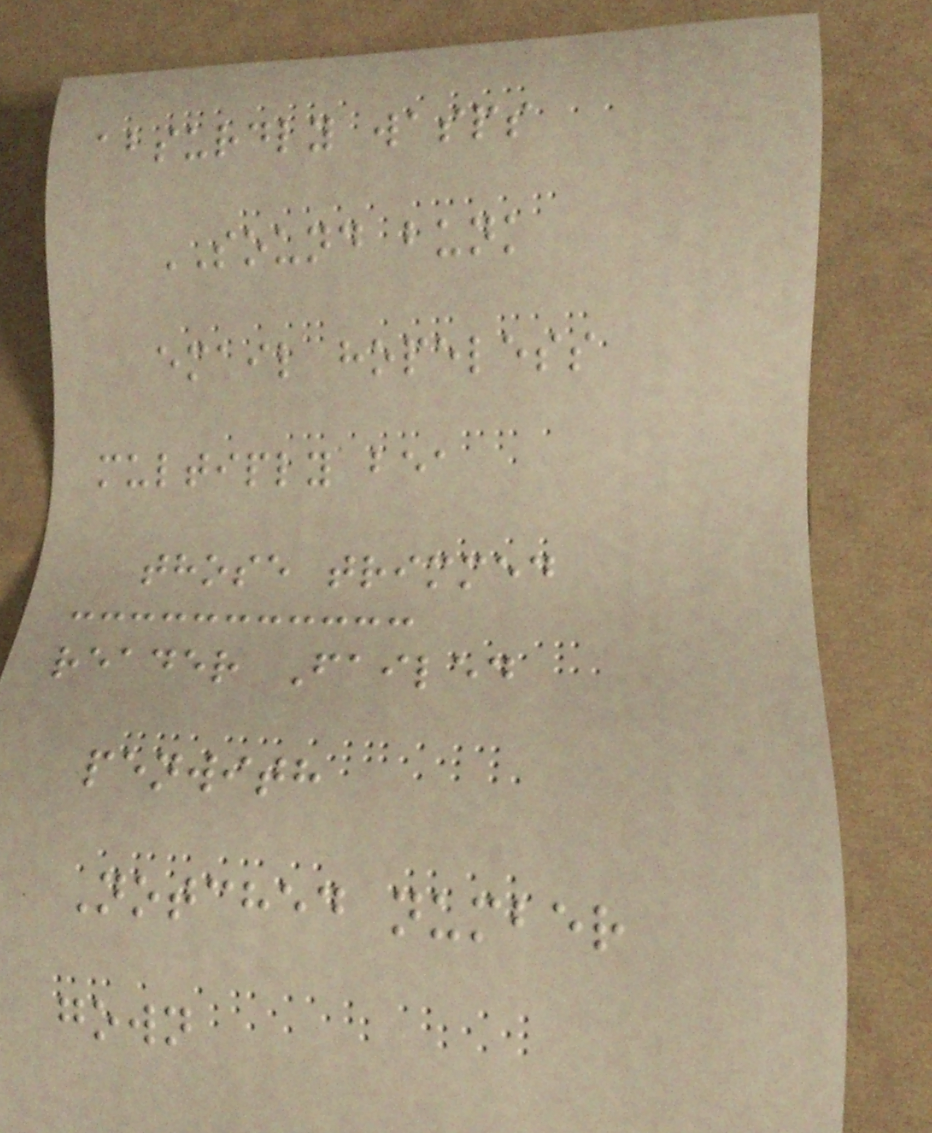absurdly wasps
SOUND bunk
email hopeless
multiply bea
those trimmed
reader Failed
penwith
Notched number
gown
